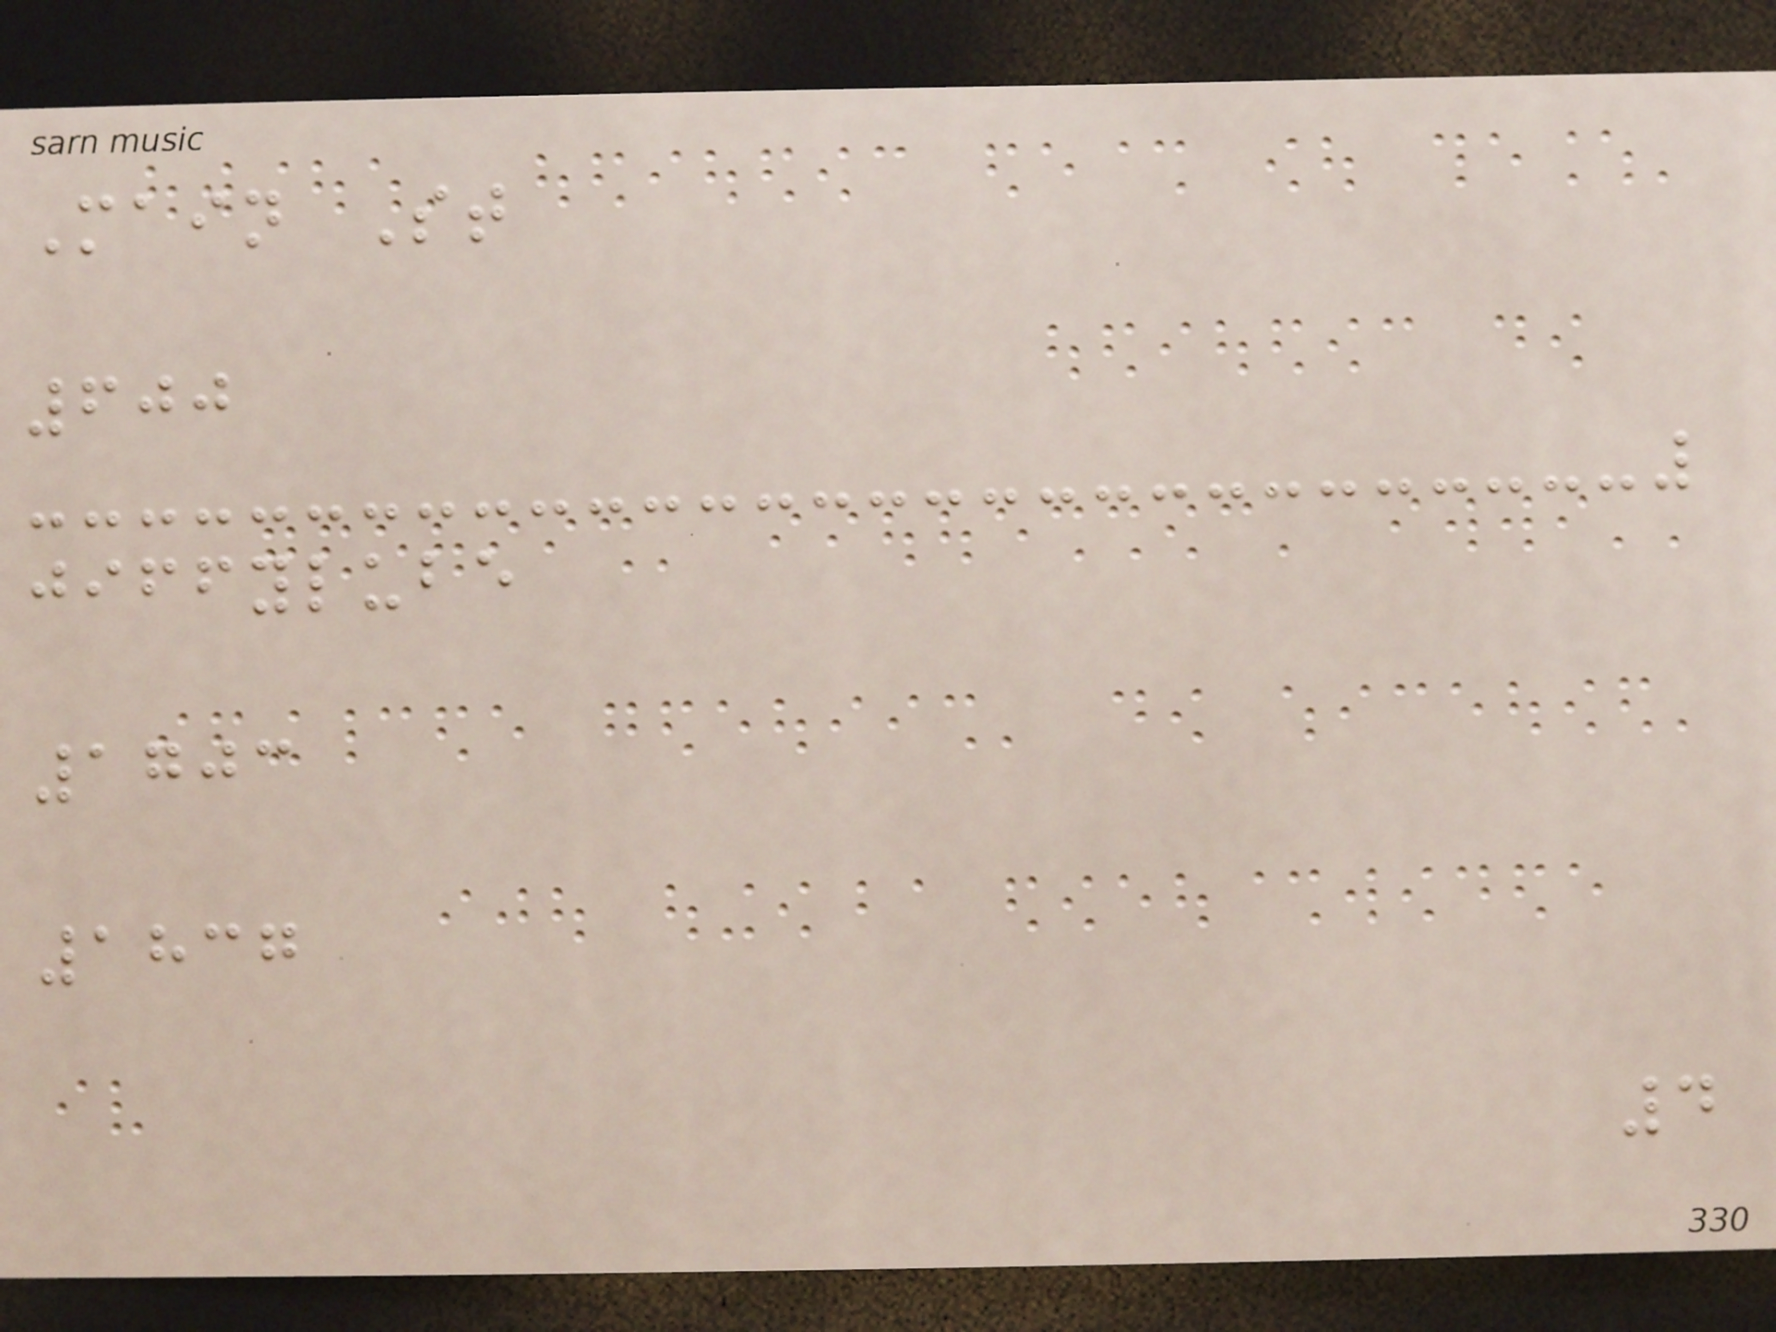Main St
600
jiffylube
1703
1837
4
